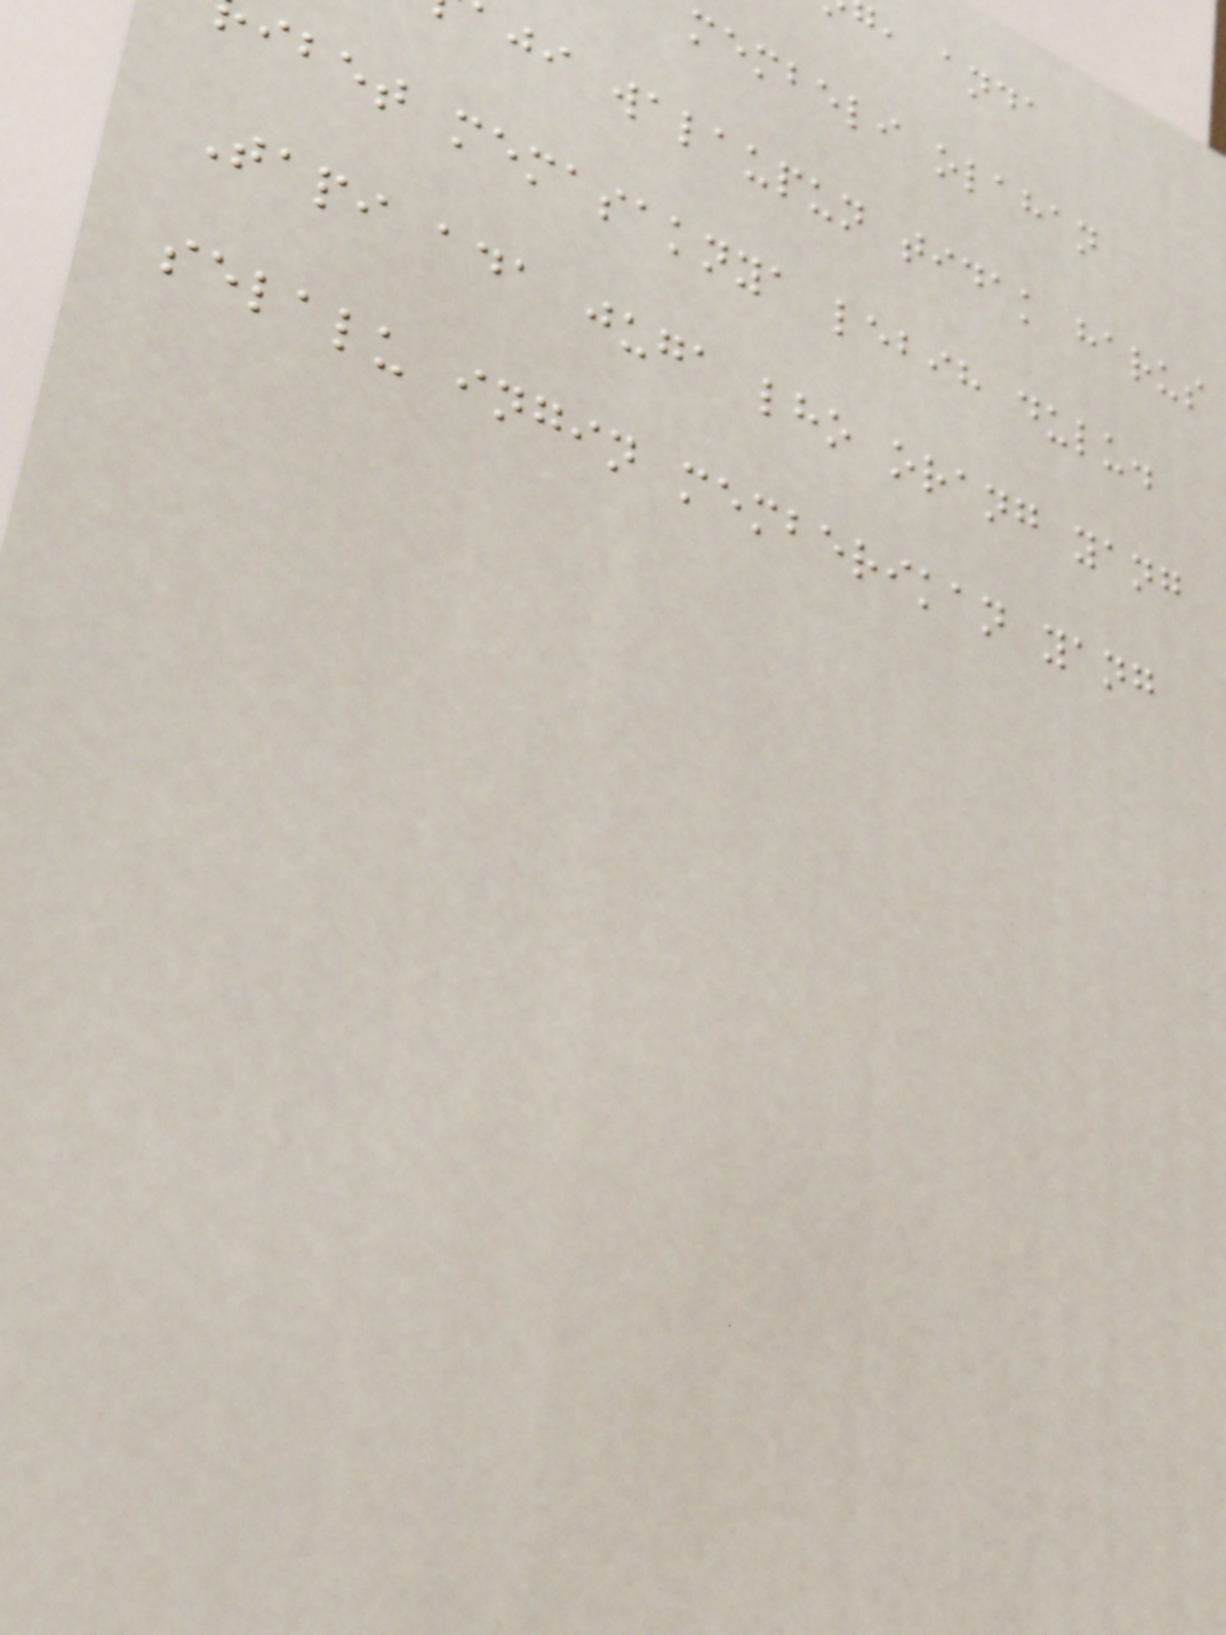, anda
membeli olahan
ji walaupun tidak harus
ibet memasaknya lebih dulu.
Tapi ada juga lho orang yang
selalu ingin memberikan yang
